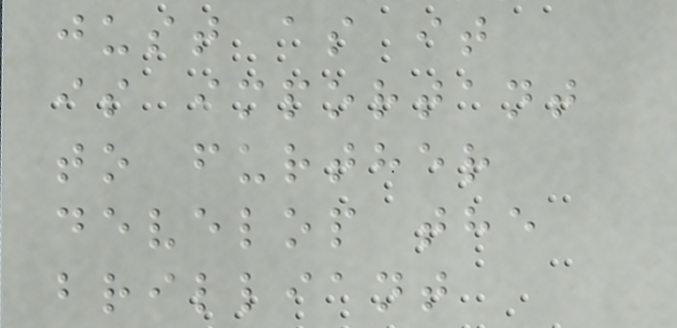just as it
is important
to further
develop the
brilliant
